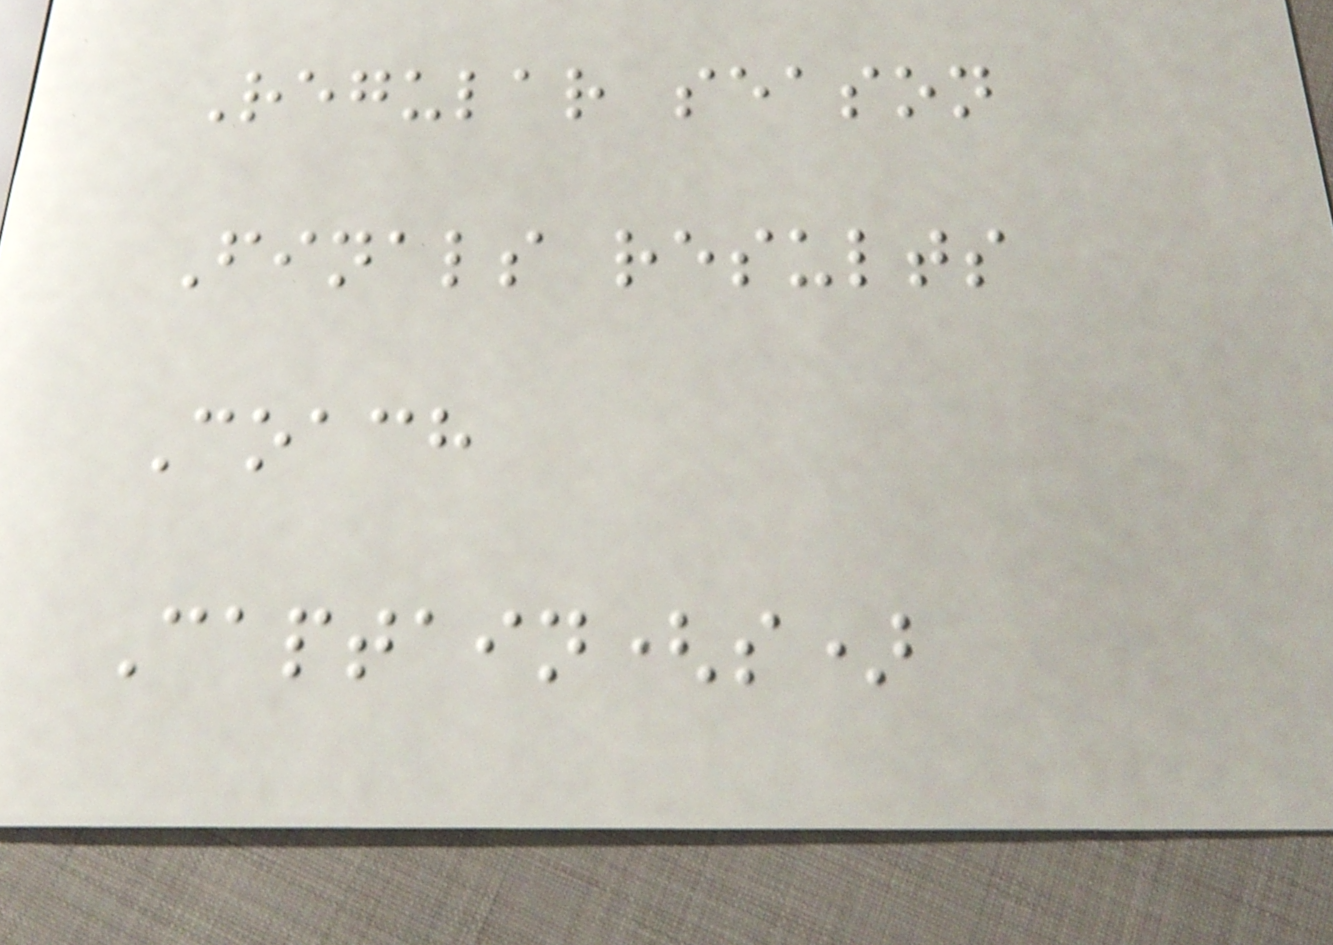Regular season
Finals results
Coach
Captain(s)
